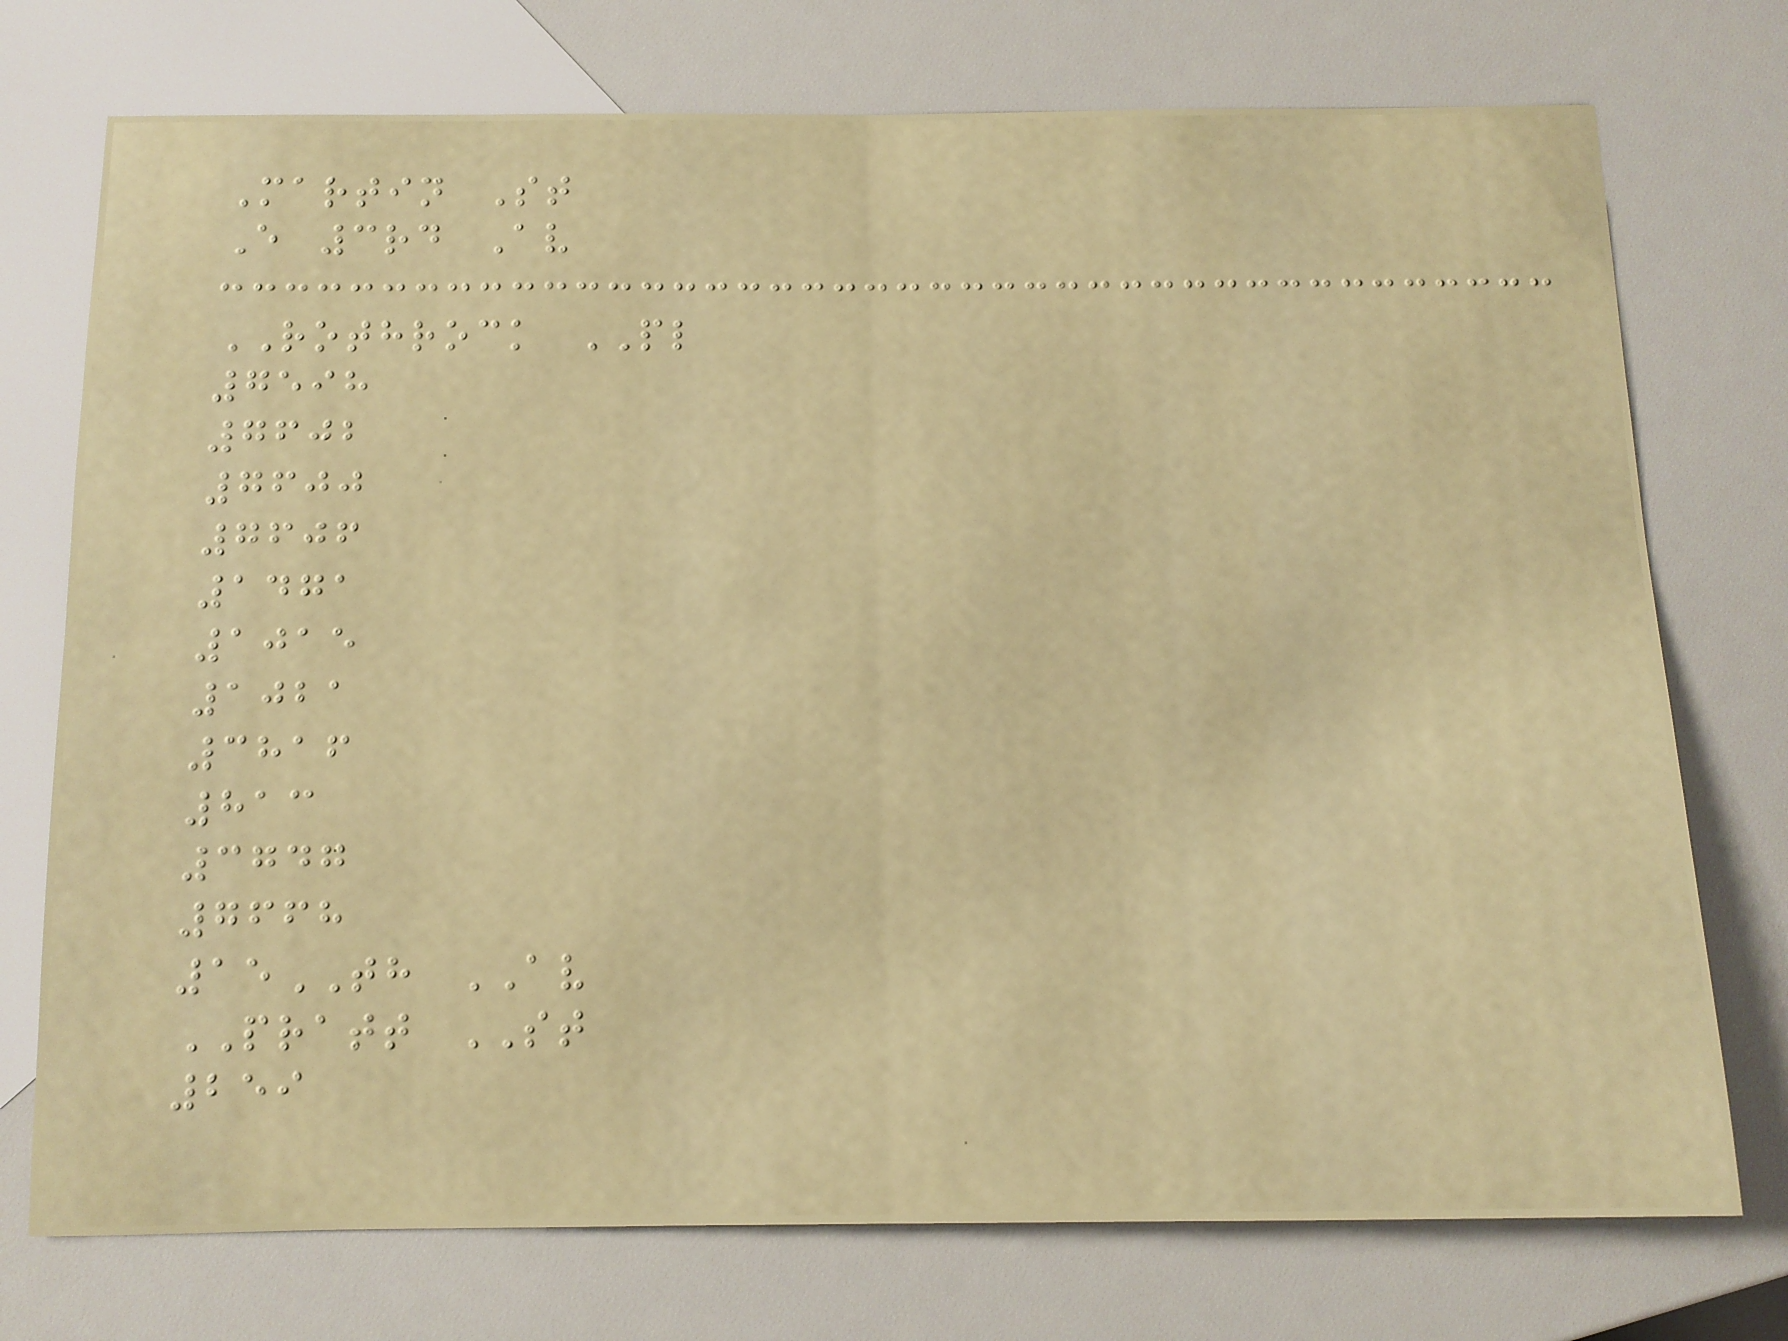Martin St
E 3rd Av
ROTHROCK PL
7598
7602
7600
7606
1471
1015
1021
3816
813
3747
7668
15TH AV
PRATT ST
259
